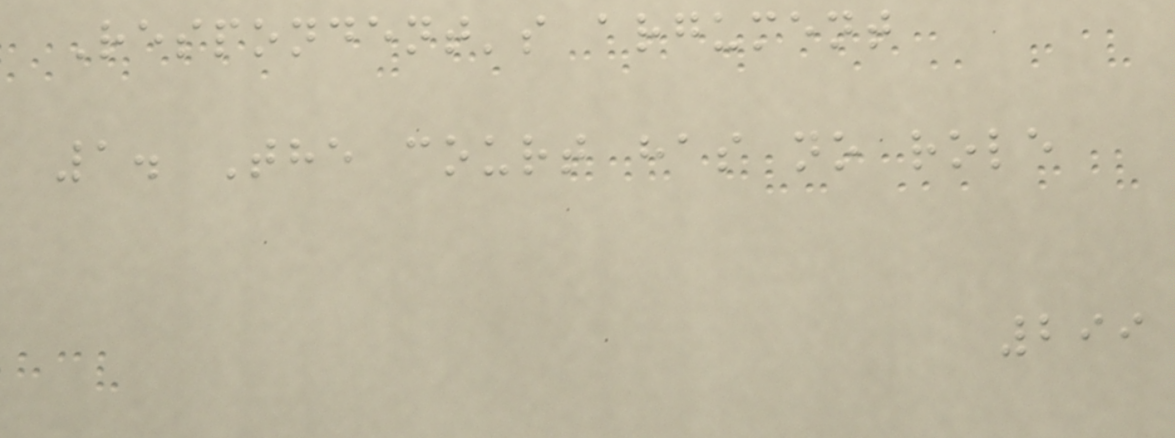Respondent's argument
1. The court has no role
299
